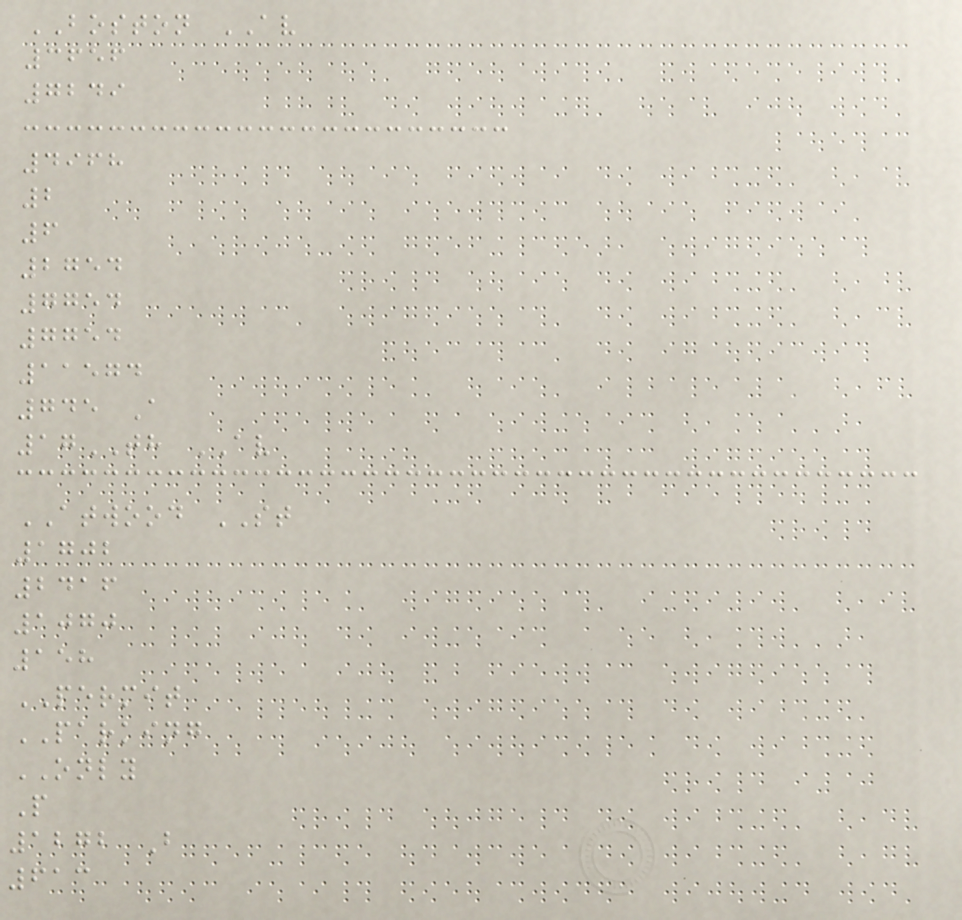BOSTON AV
3656
7249
4968
2
6
2754
7754
7754
11574
745 A
17TH AV
ATWOOD ST
1702
2416
1070
158
PERMIT
PARKING
ONLY
P
1272 B
613
